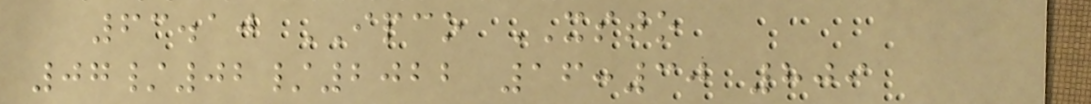63.10 IPCO XSTO
07/02/2022 16:30 809
